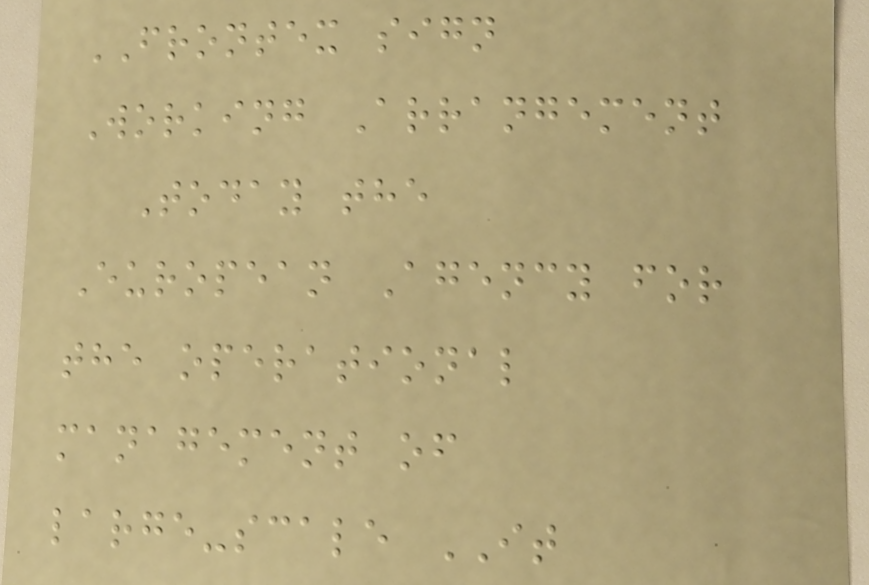FRONTEX sign
Working Arrangement
Today the
European Agency for
the operational
management of
large-scale IT
